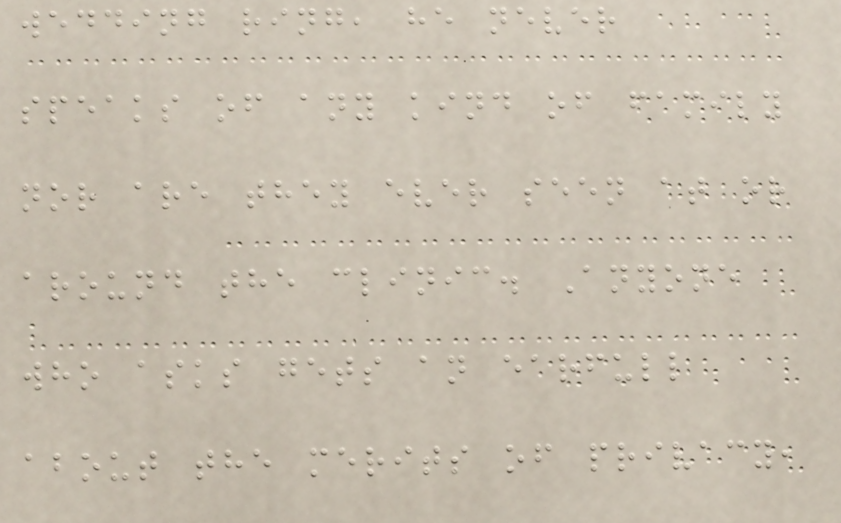wedding ring, he never
speaks of any kind of family
nor are they ever seen at or
around the clinic. Anyone
who asks gets an earfull
about the merits of privacy,
